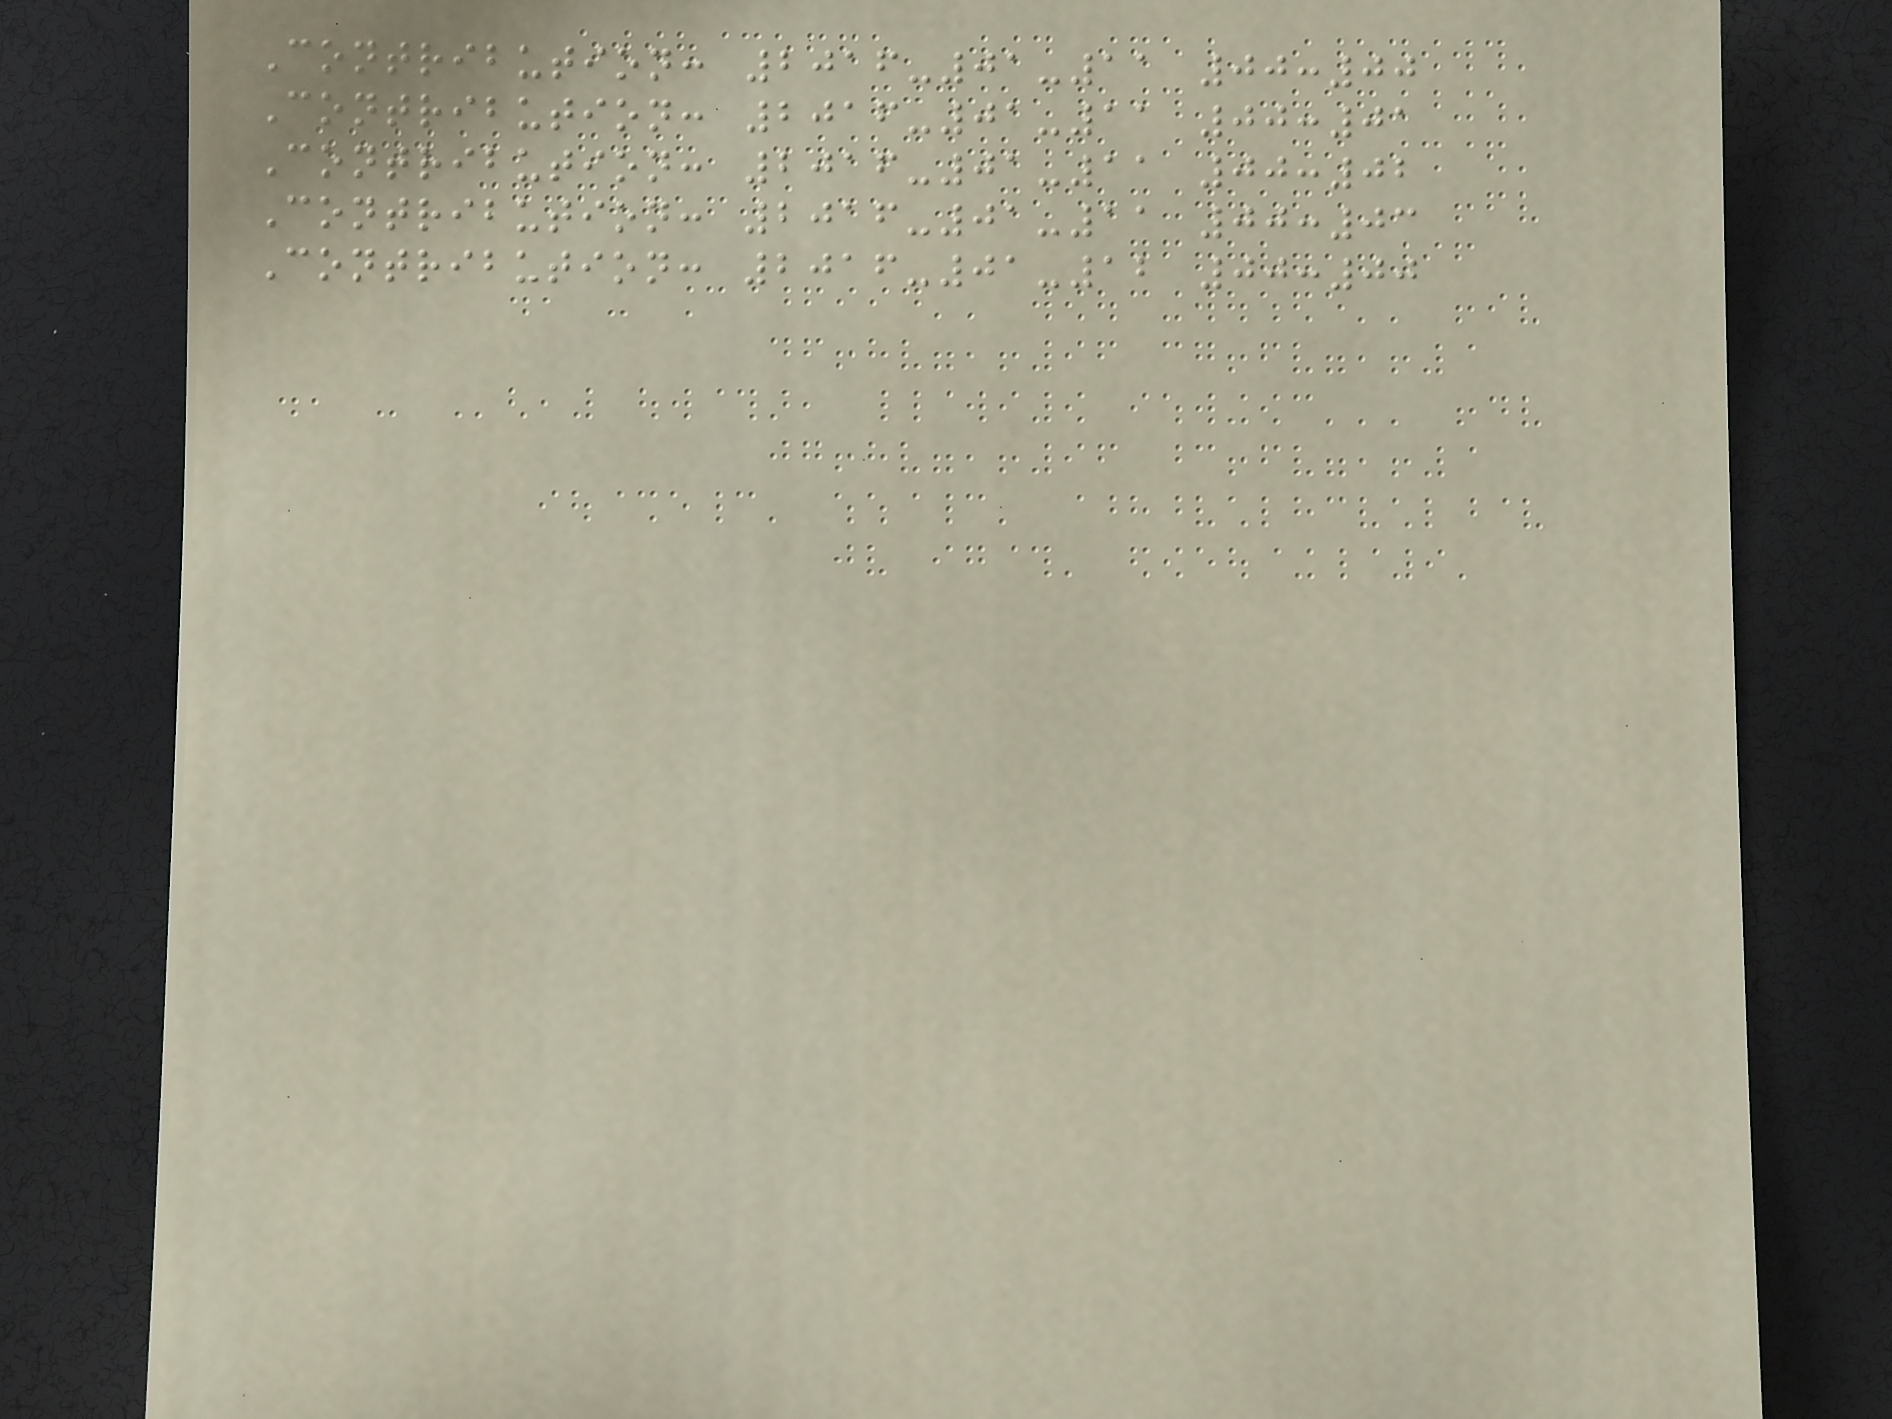Contribution: 2016-01-11 00:00
Contribution: 2016-01-11 00:01
Contribution: 2016-01-11 00:02
Contribution: 2016-01-11 00:03
Contribution: 2016-01-12 00:00
